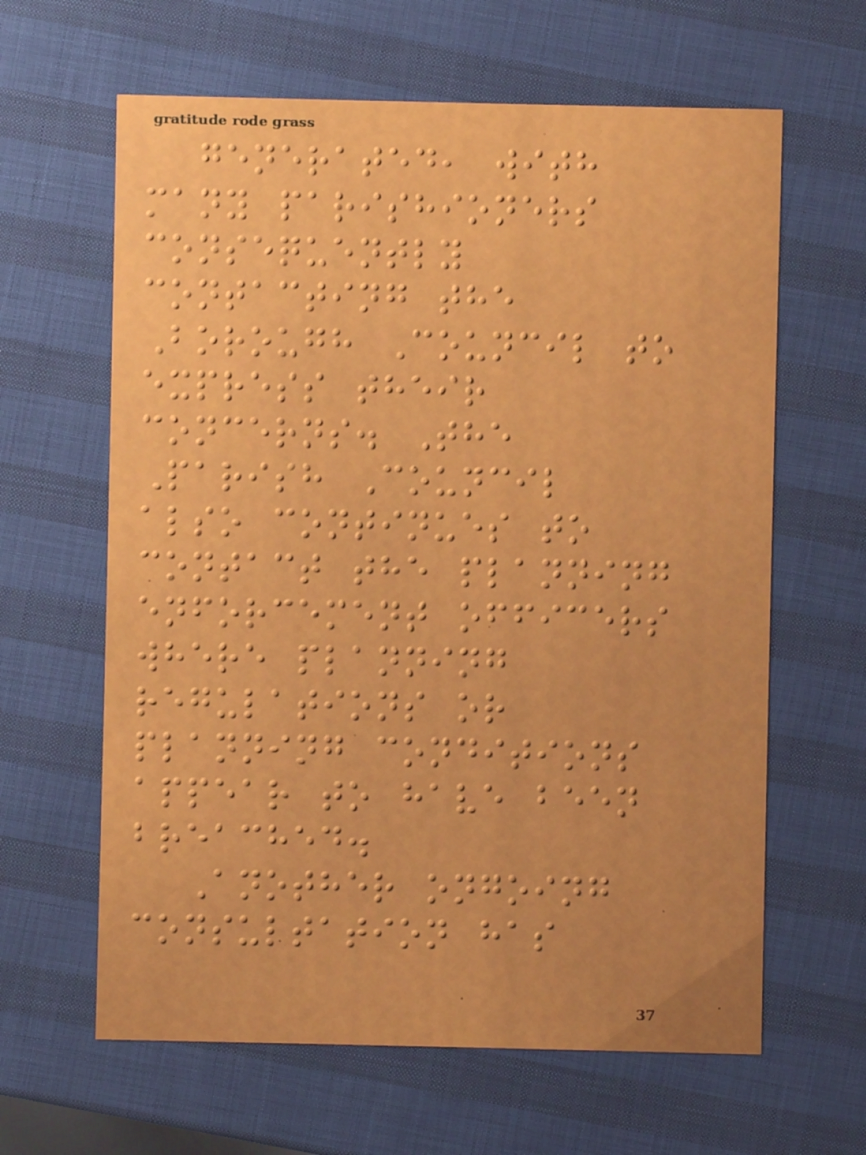generated, with
many parishioners
consequently
contacting the
Borough Council to
express their
concerns. The
Parish Council
also continues to
contact the planning
enforcement officers
where planning
regulations or
planning conditions
appear to have been
breached.
Another ongoing
consultation has
